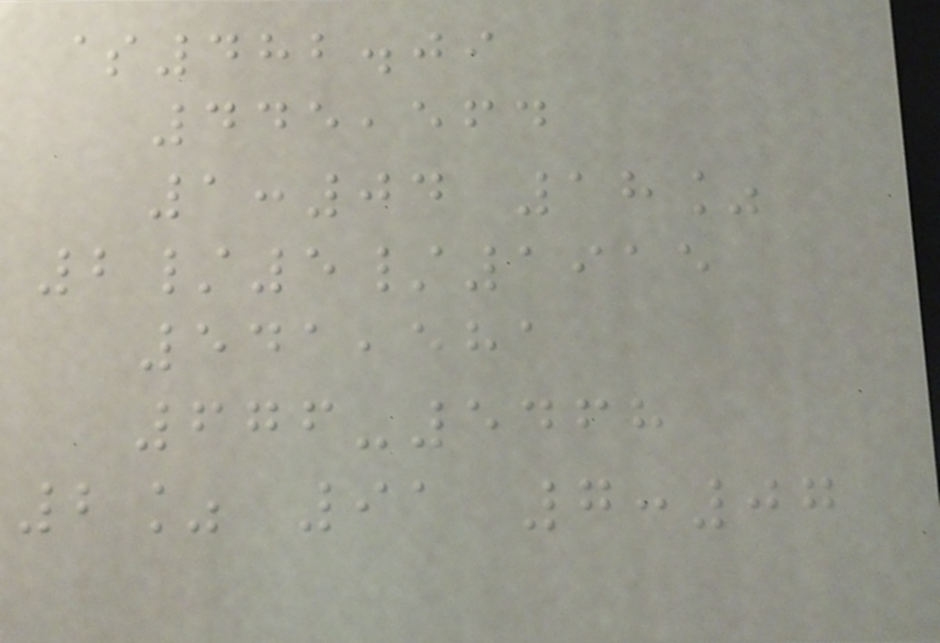$482.09
445,564
1:04 18%
2/5/1915
541,581
676-5468
2% 91 7:07
